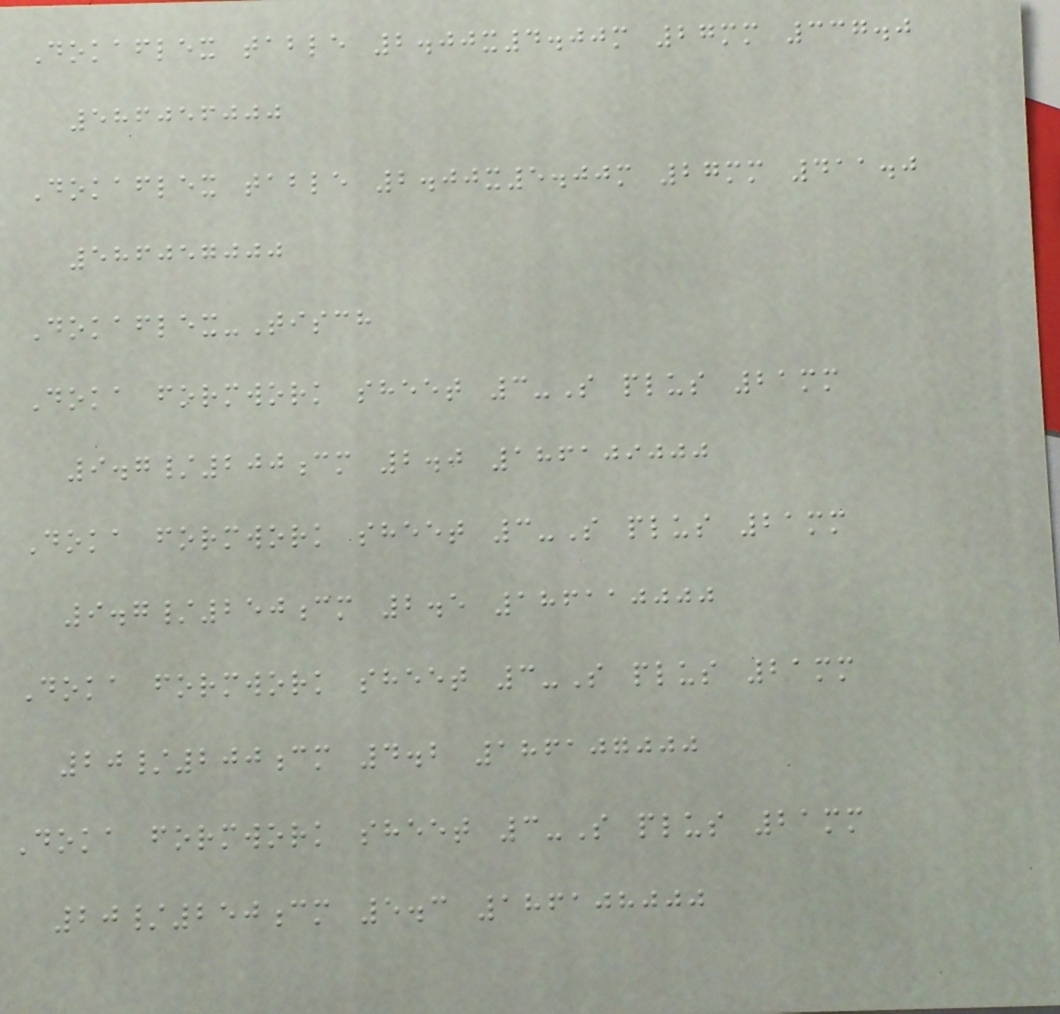Dokaflex table 2.00x4.00m 27mm 337.0
586056000
Dokaflex table 2.00x5.00m 27mm 411.0
586057000
Dokaflex-Tisch
Doka formwork sheet 3-S plus 21mm
9.7/200cm 2.0 186109000
Doka formwork sheet 3-S plus 21mm
9.7/250cm 2.5 186110000
Doka formwork sheet 3-S plus 21mm
20/200cm 4.2 186107000
Doka formwork sheet 3-S plus 21mm
20/250cm 5.3 186108000
